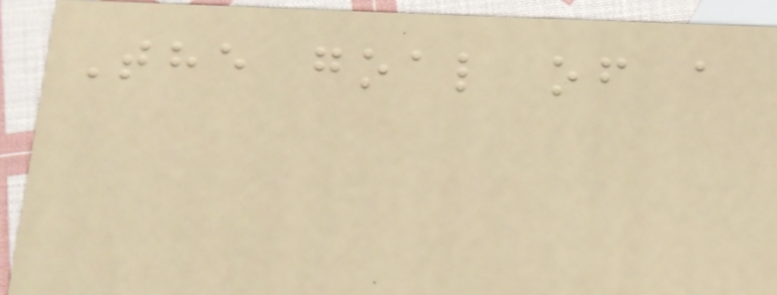The goal of a
